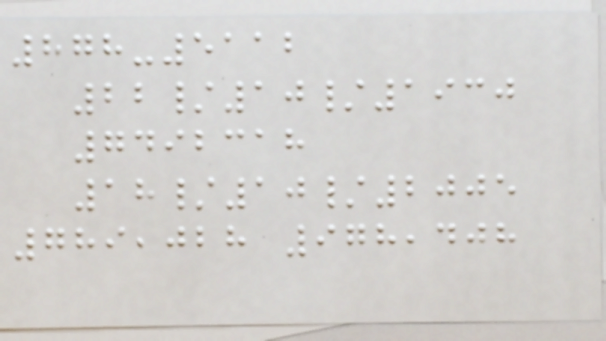878-5112
22/10/1930
7492318
18/10/2005
789,028 978,408
